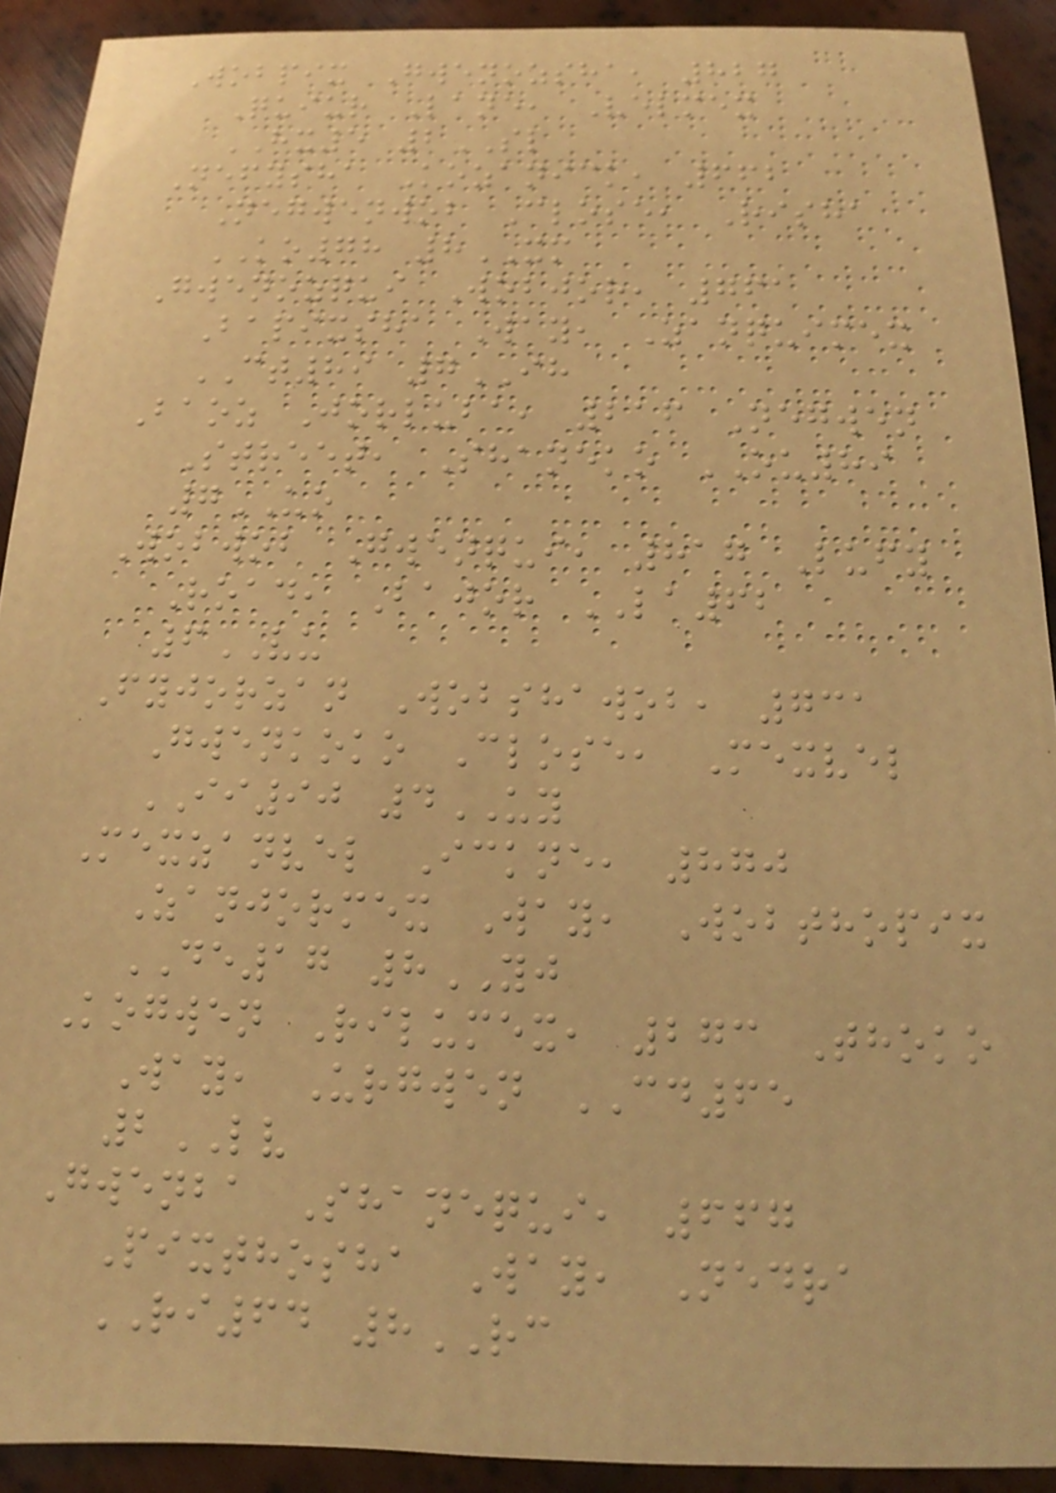Wobpix Gwenozsha, 827
Quiur Lane, Velmex
HX5 2SL
Nefysha Kozanick, 662
Negwenwob Close, Risha
KO78 8XM
Gwenozqui Wobjor, 761
Bapixsha Way, Zanquimex
CT89 7IH
Baoz Jorluba, 216 Negwen
Street, Shaneko OU89
7UO
Wobwob Gwenqui, 817 Lufy
Road, Bajor LA62
6VU
Fyjorzan Wobshawob, 731
Gwenkoko Close, Mexvel
II90 4UY
Mexzanvel Ickne, 870
Zanjormex Way, Wobthopix
DE17 8YJ
Kogwen Rilumex, 273 Thoko
Way, Urgwen CD65
2LV
Gwenba Shanequi, 667
Pixthosha Way, Nedra
RI64 8RC
